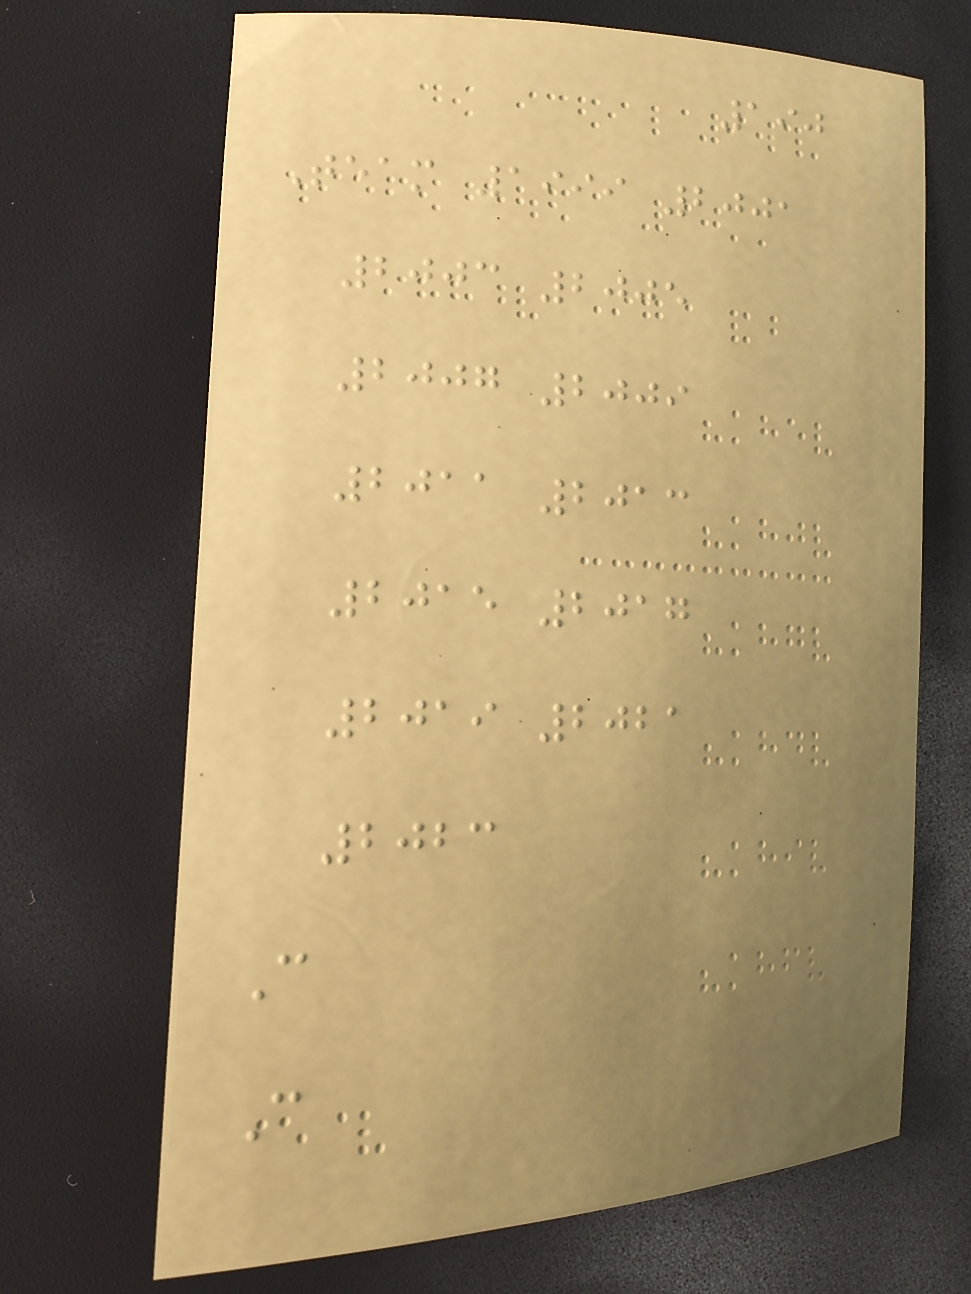190
Team 1999 2001
2003 2005
2007 2009
2011 2013
2015 2017
2019 2021
2023
C
C
